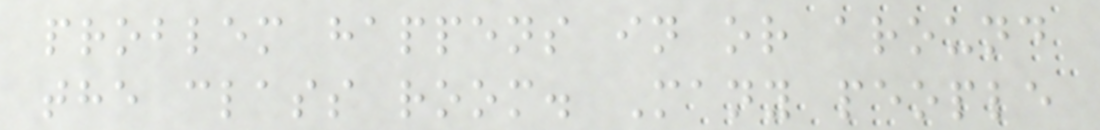problem happens in or around
the class room. Many people
